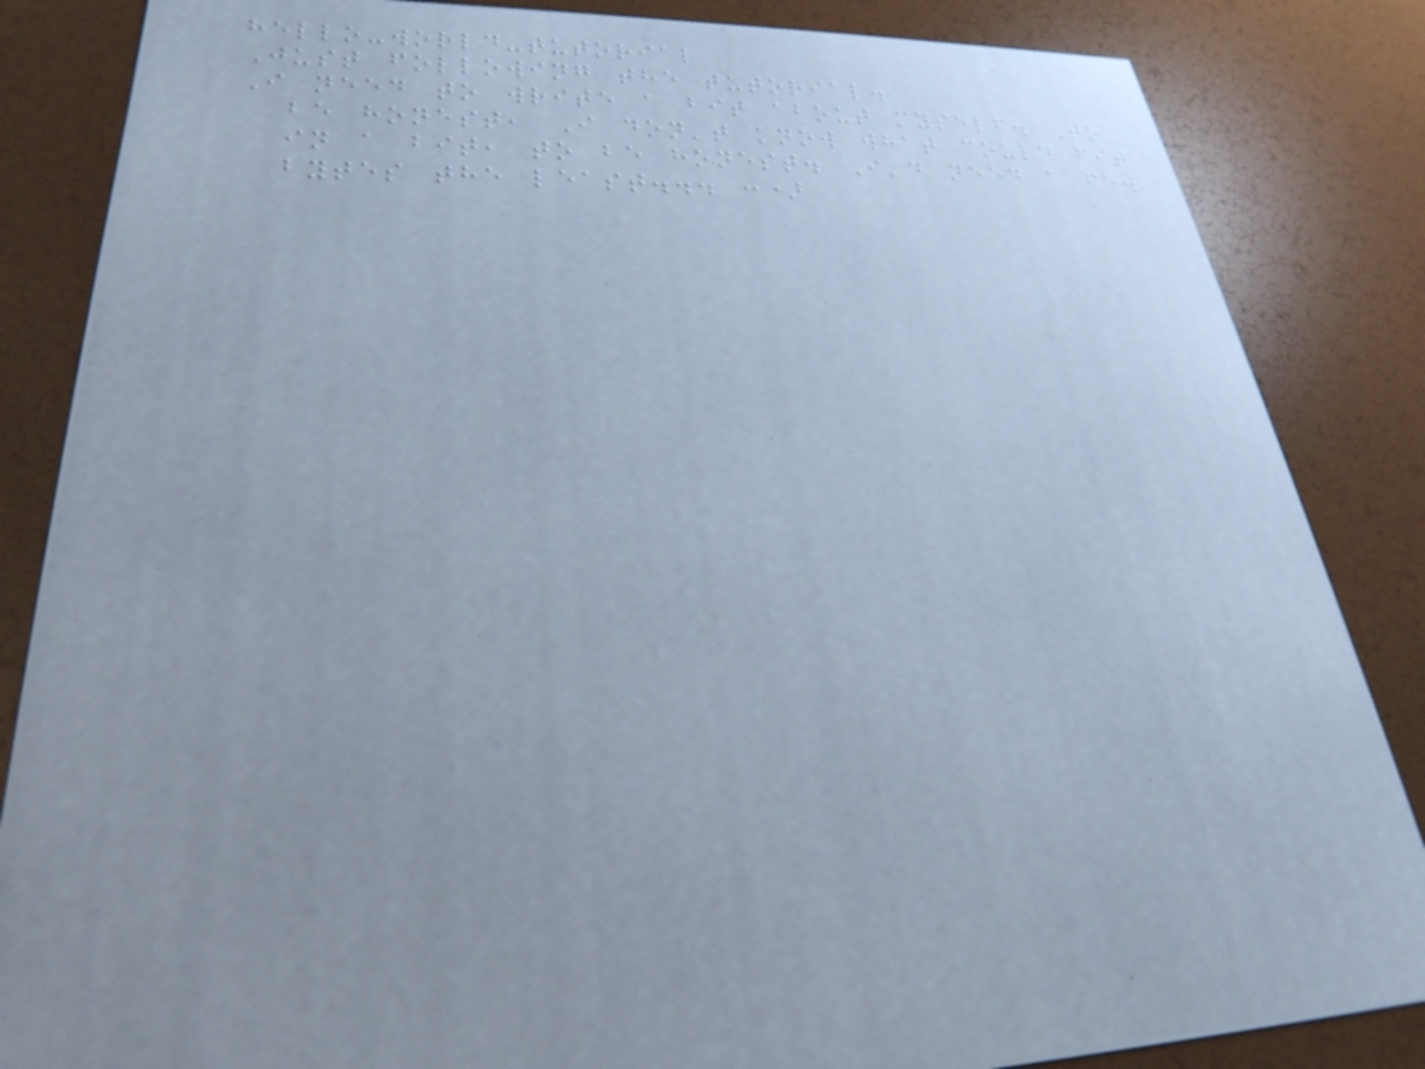hello-world-tutorial
Just following the tutorial.
I need to write a bit about myself. To
be honest, I don't know what could fit
in a bit, to be honest. I'd need a few
bytes the least... :)
